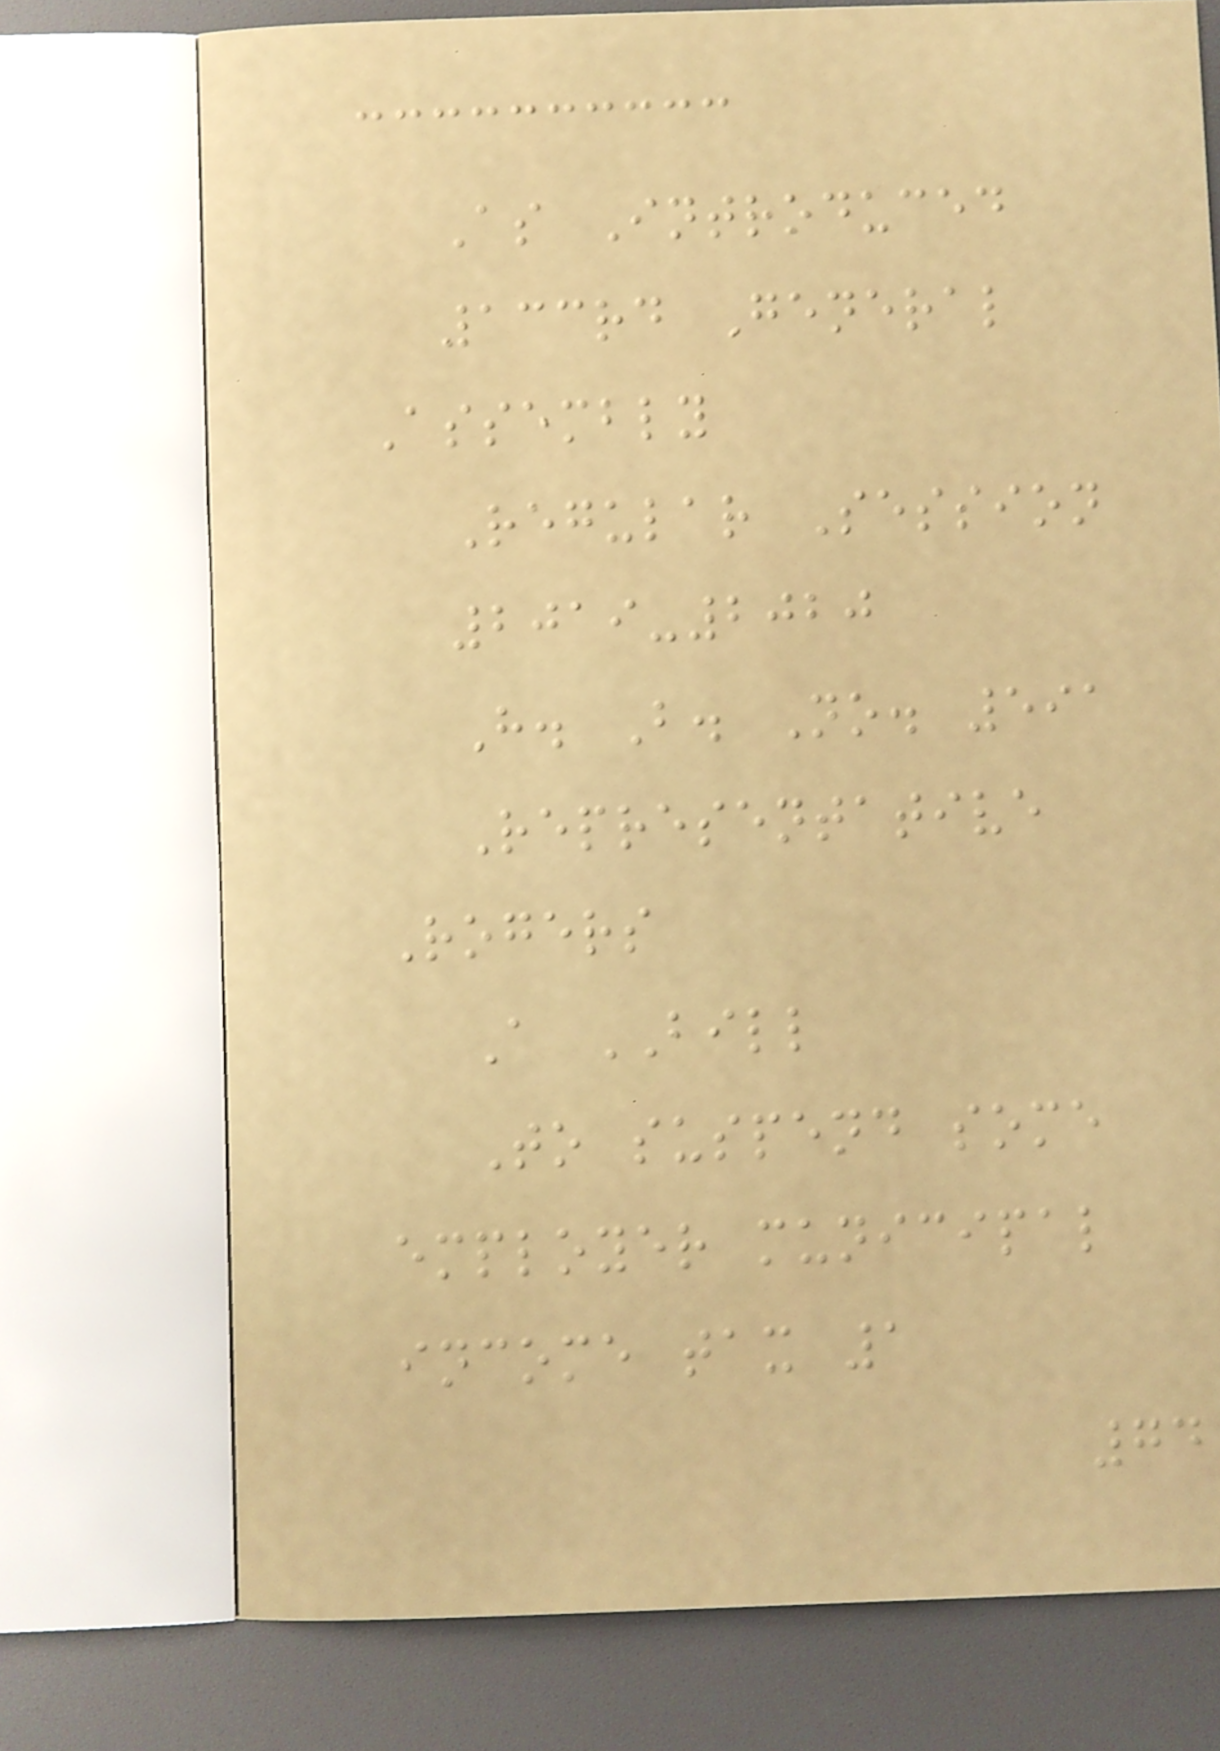As Introduced
133rd General
Assembly
Regular Session
2019-2020
H. B. No. 591
Representative
Rogers
A BILL
To suspend some
employer municipal
income tax 1
74
